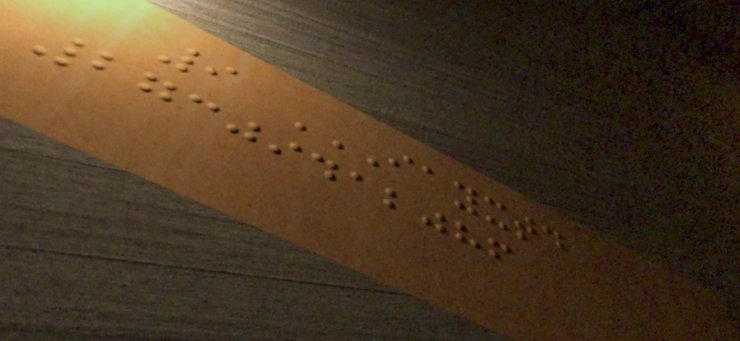9 IAYXTD
27309412086
